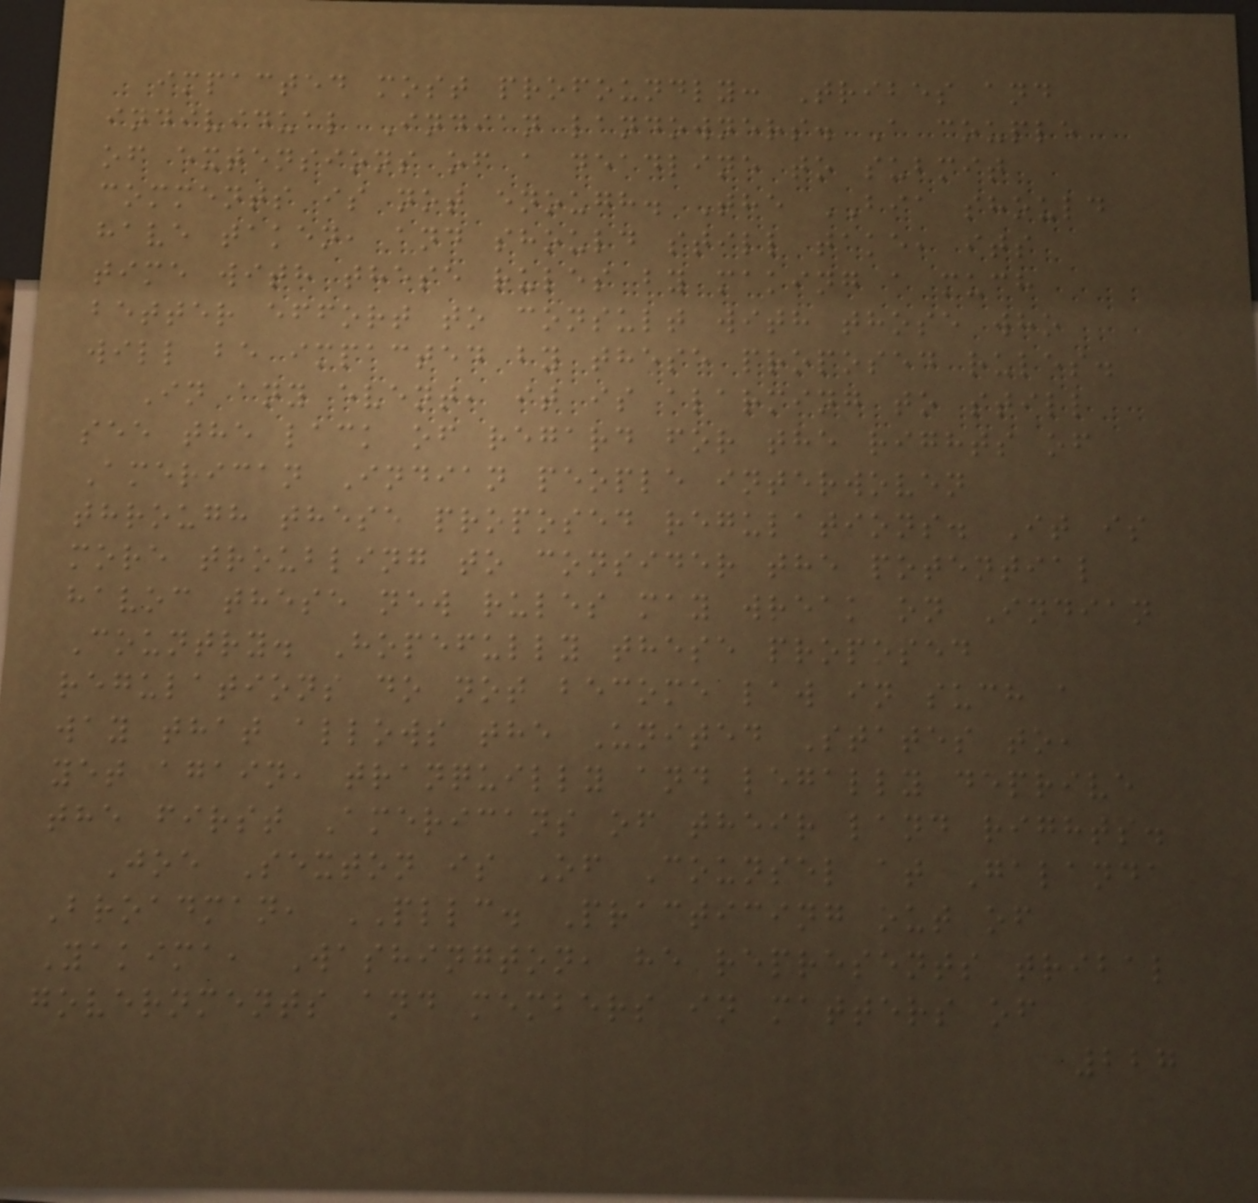impacted most profoundly: Tribes and
individual Indian landowners. A couple
of extensions of a deadline to submit
comments is not enough. The BIA should
have taken, and should still take, its
time with these rules by making a much
better effort to consult with those who
will be impacted by these proposed rules.
In any event, it is alarming to still
see the lack of regard for the rights of
American Indian people interwoven
through these proposed regulations. It is
more troubling to consider the potential
havoc these new rules may wreak on Indian
Country. Hopefully these proposed
regulations do not become law in such a
way that allows the United States to,
yet again, tranquilly and legally deprive
the first Americans of their land rights.
Joe Sexton is Of Counsel at Galanda
Broadman, PLLC. Practicing out of
Yakima, Washington, he represents tribal
governments and members in matters of
227
